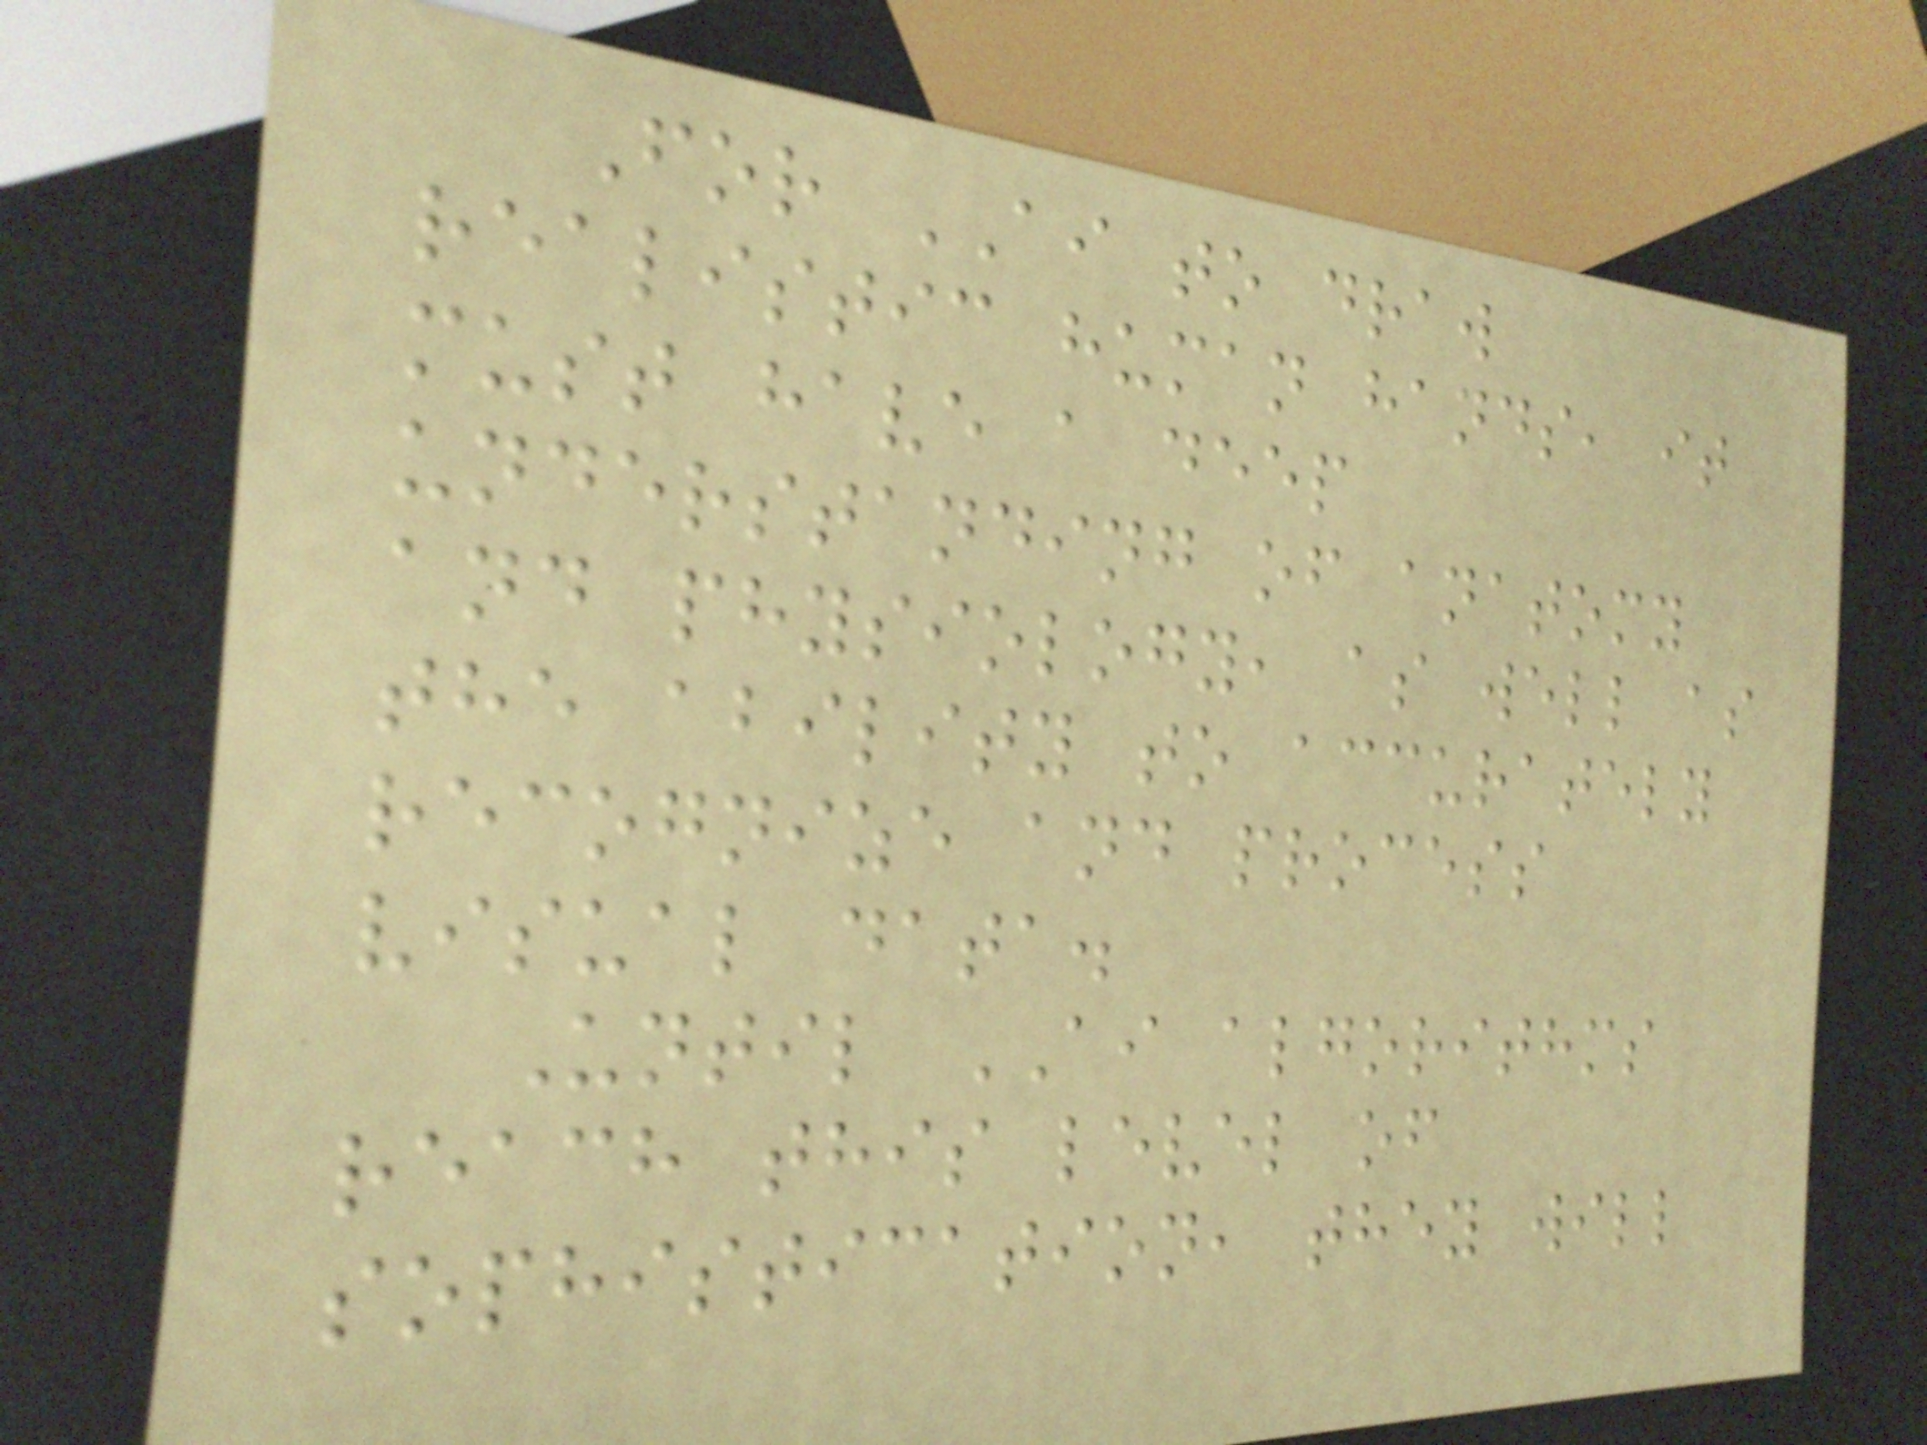For AI to draw
realistic human hands, it
must have a deep
understanding of anatomy
and physiology, as well as
the ability to accurately
recognize and process
visual data.
Until AI algorithms
reach this level of
sophistication, they will
